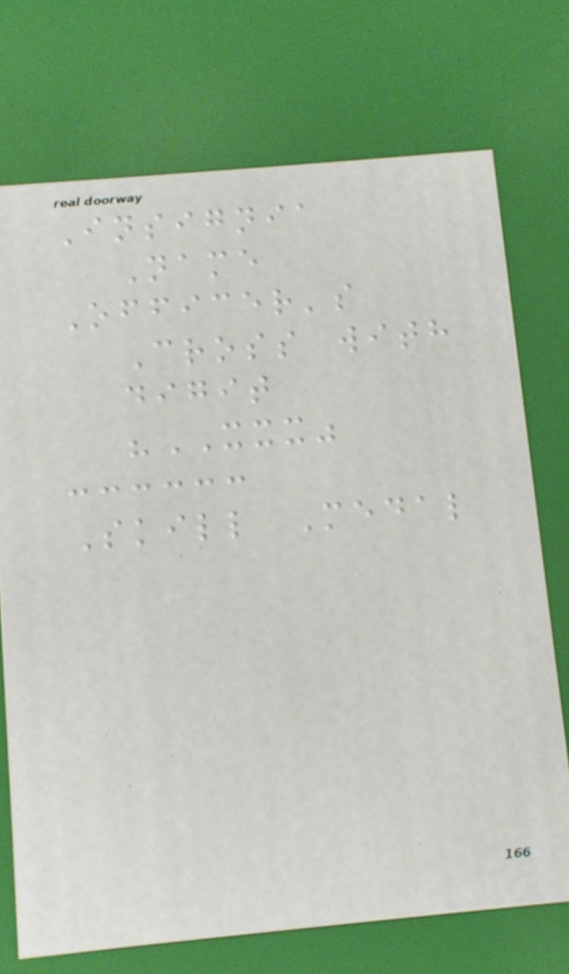Insignia
Name
Officer's
Cross with
digit
"XXX"
Skill Medal
